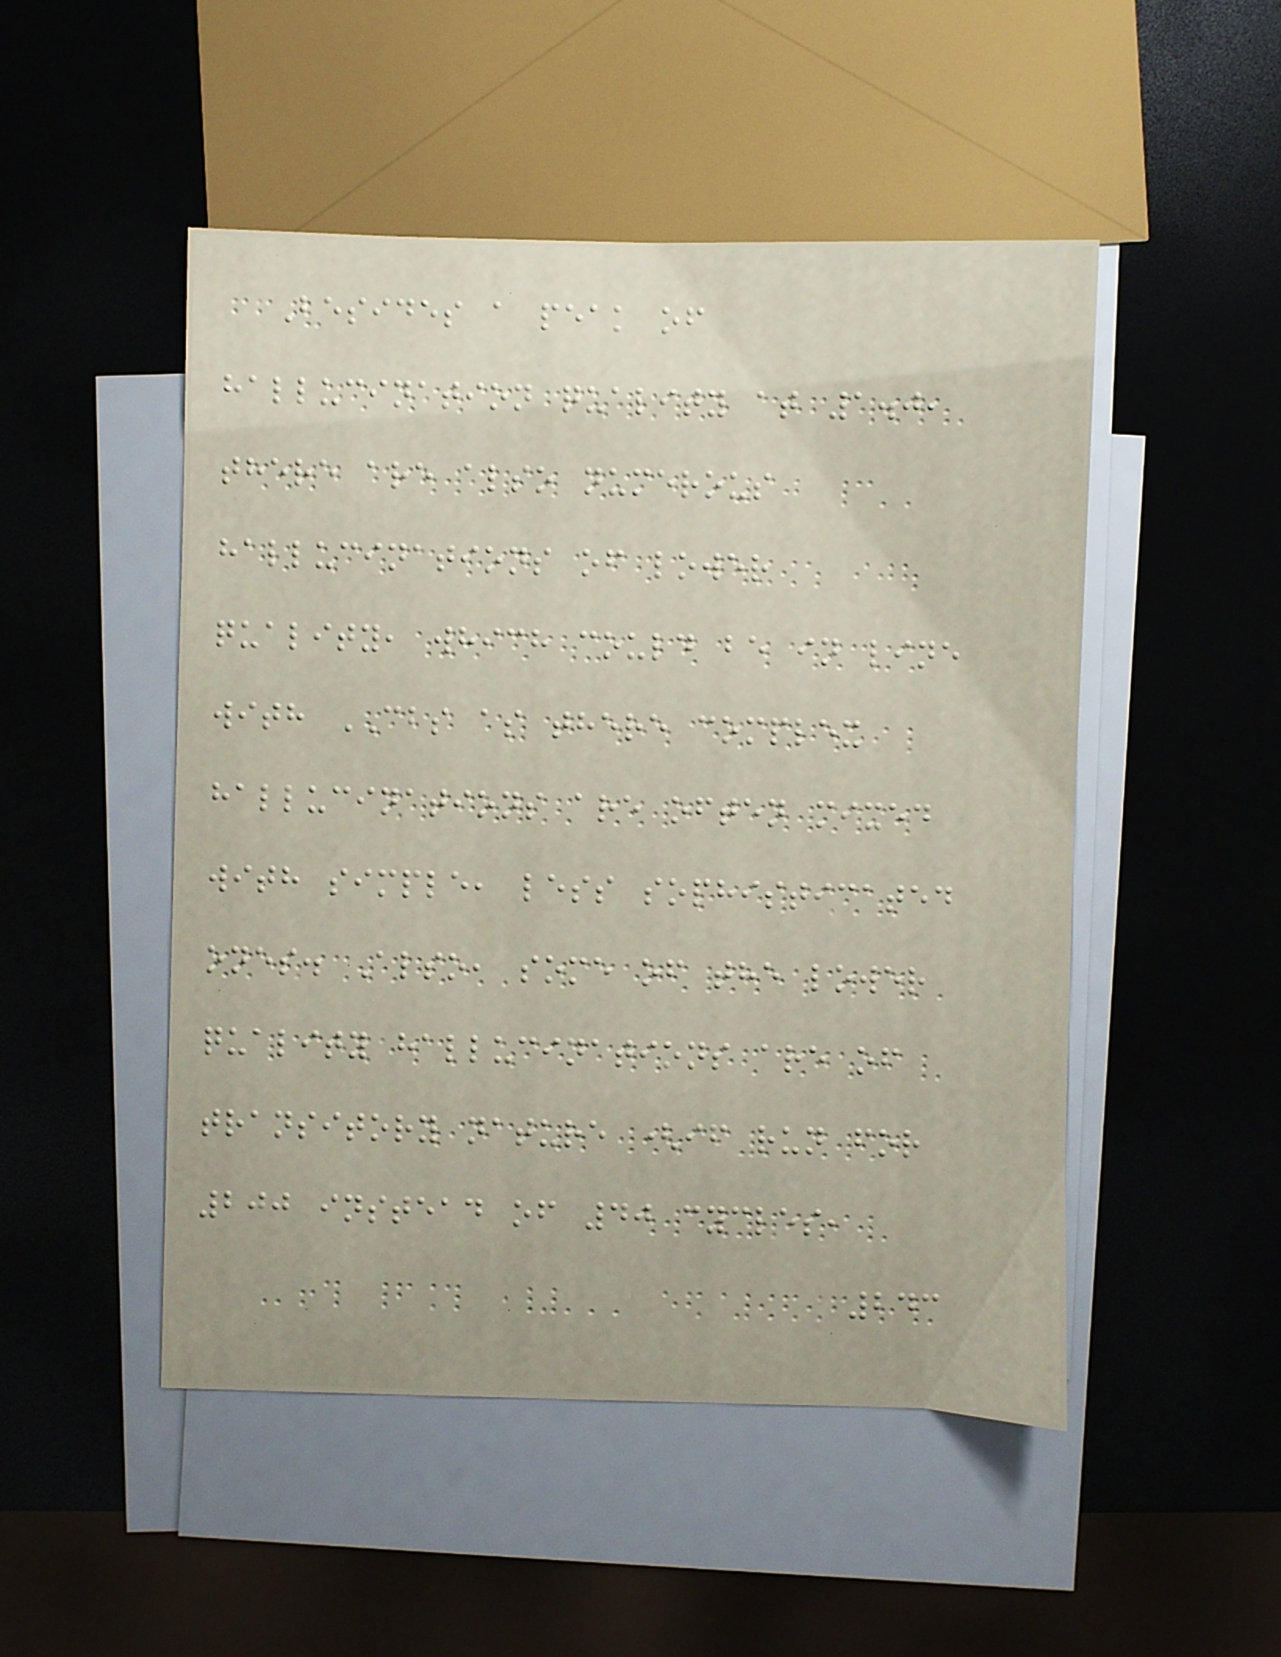Besides a peak of
hallucination quality at 1.0,
there are also numerous
hallucinations of lower
quality, which could be in line
with CBS as there complex
hallucinations are often mixed
with simple, less sophisticated
ones. Also, some of the lower
quality hallucinations are of
transitory nature (if run for
200 instead of 40 cycles,
243
